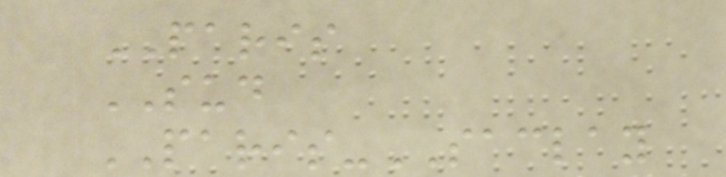PARIS
SUD
PARIS-SACLAY
